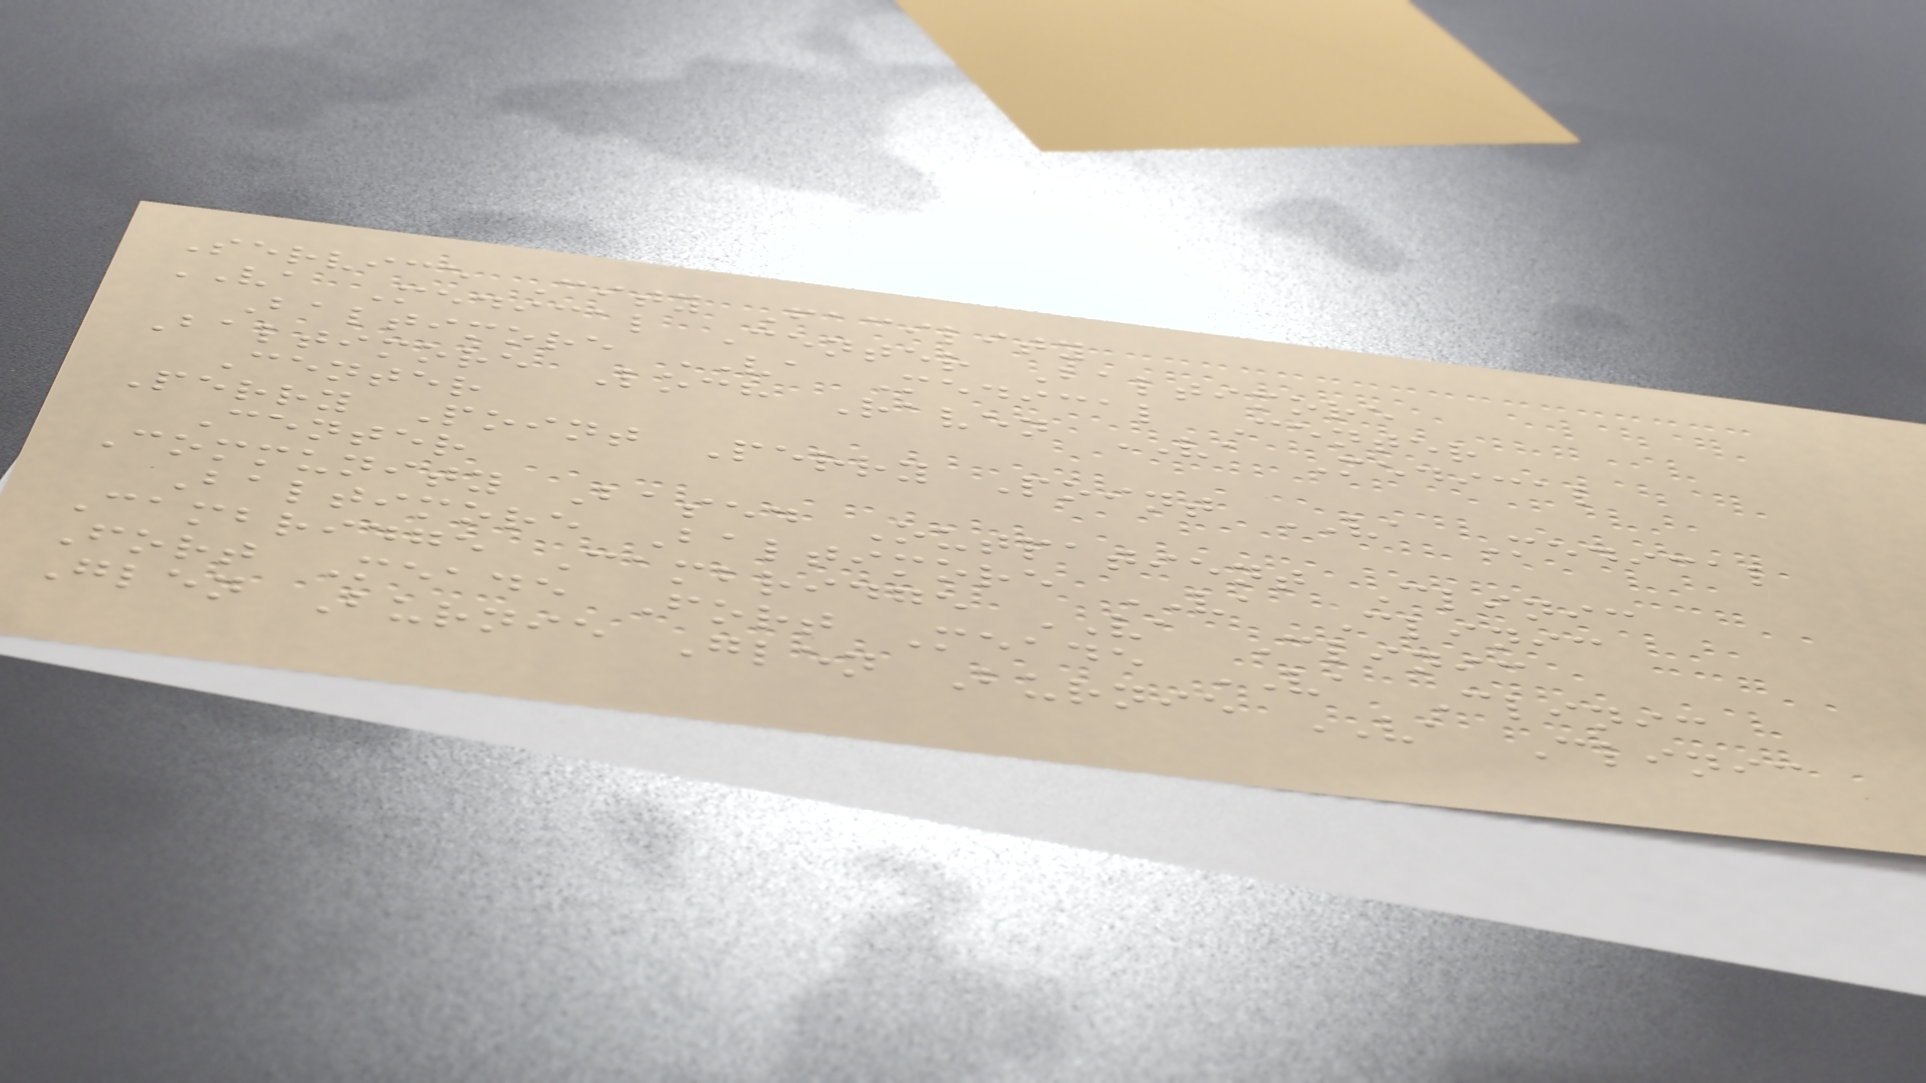Service City Facility
VA Medical Center Baltimore
Baltimore VA Medical Center
Baltimore Loch Raven VA Medical
Center
Perry Point Perry Point VA Medical
Center
Community Based Outpatient Clinic
Baltimore Baltimore VA Clinic
Cambridge Cambridge VA Clinic
Fort Meade Fort Meade VA Clinic
Glen Burnie Glen Burnie VA Clinic
